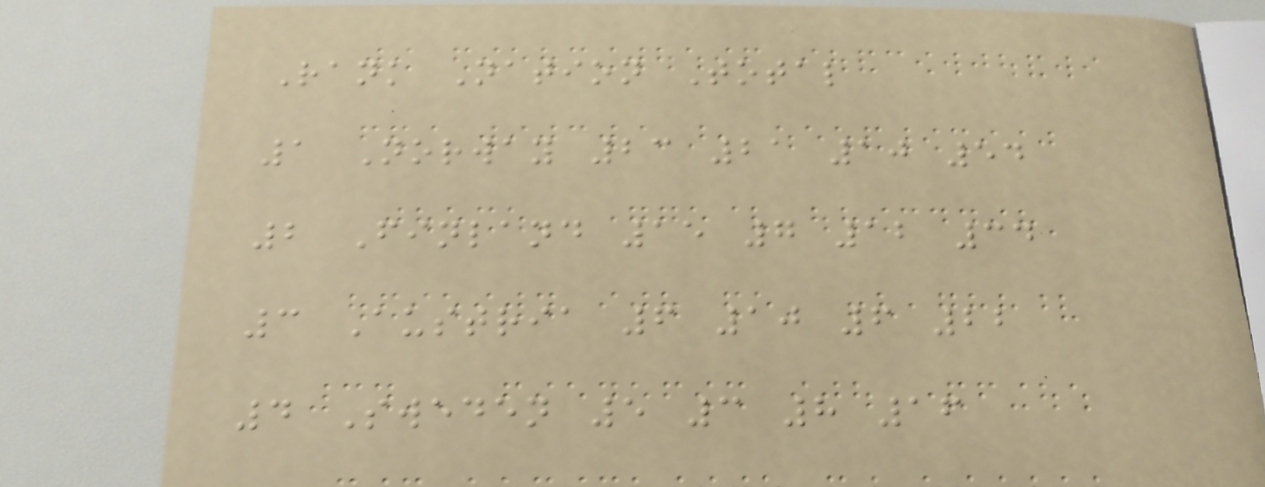Rank Nation Total
1 Norway 23 21 10 54
2 Finland 15 7 12 34
3 Austria 6 10 6 22
4 Sweden 5 3 8 16
